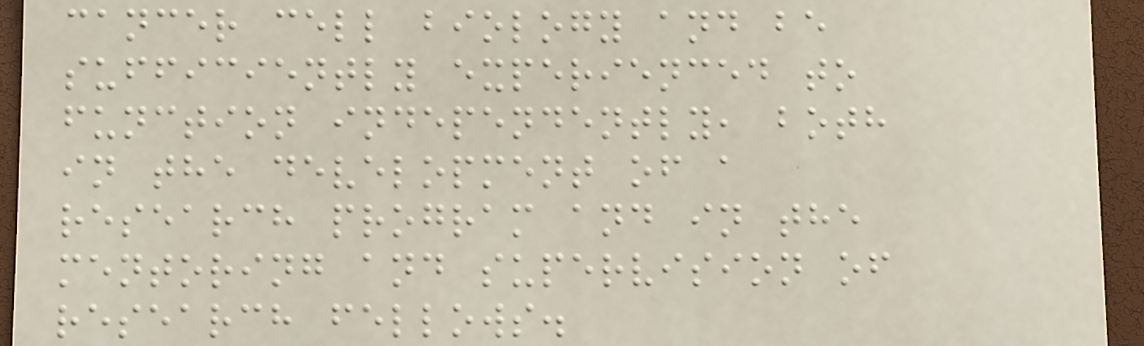cancer cell biology and be
sufficiently experienced to
function independently, both
in the development of a
research program and in the
mentoring and supervision of
research fellows.
